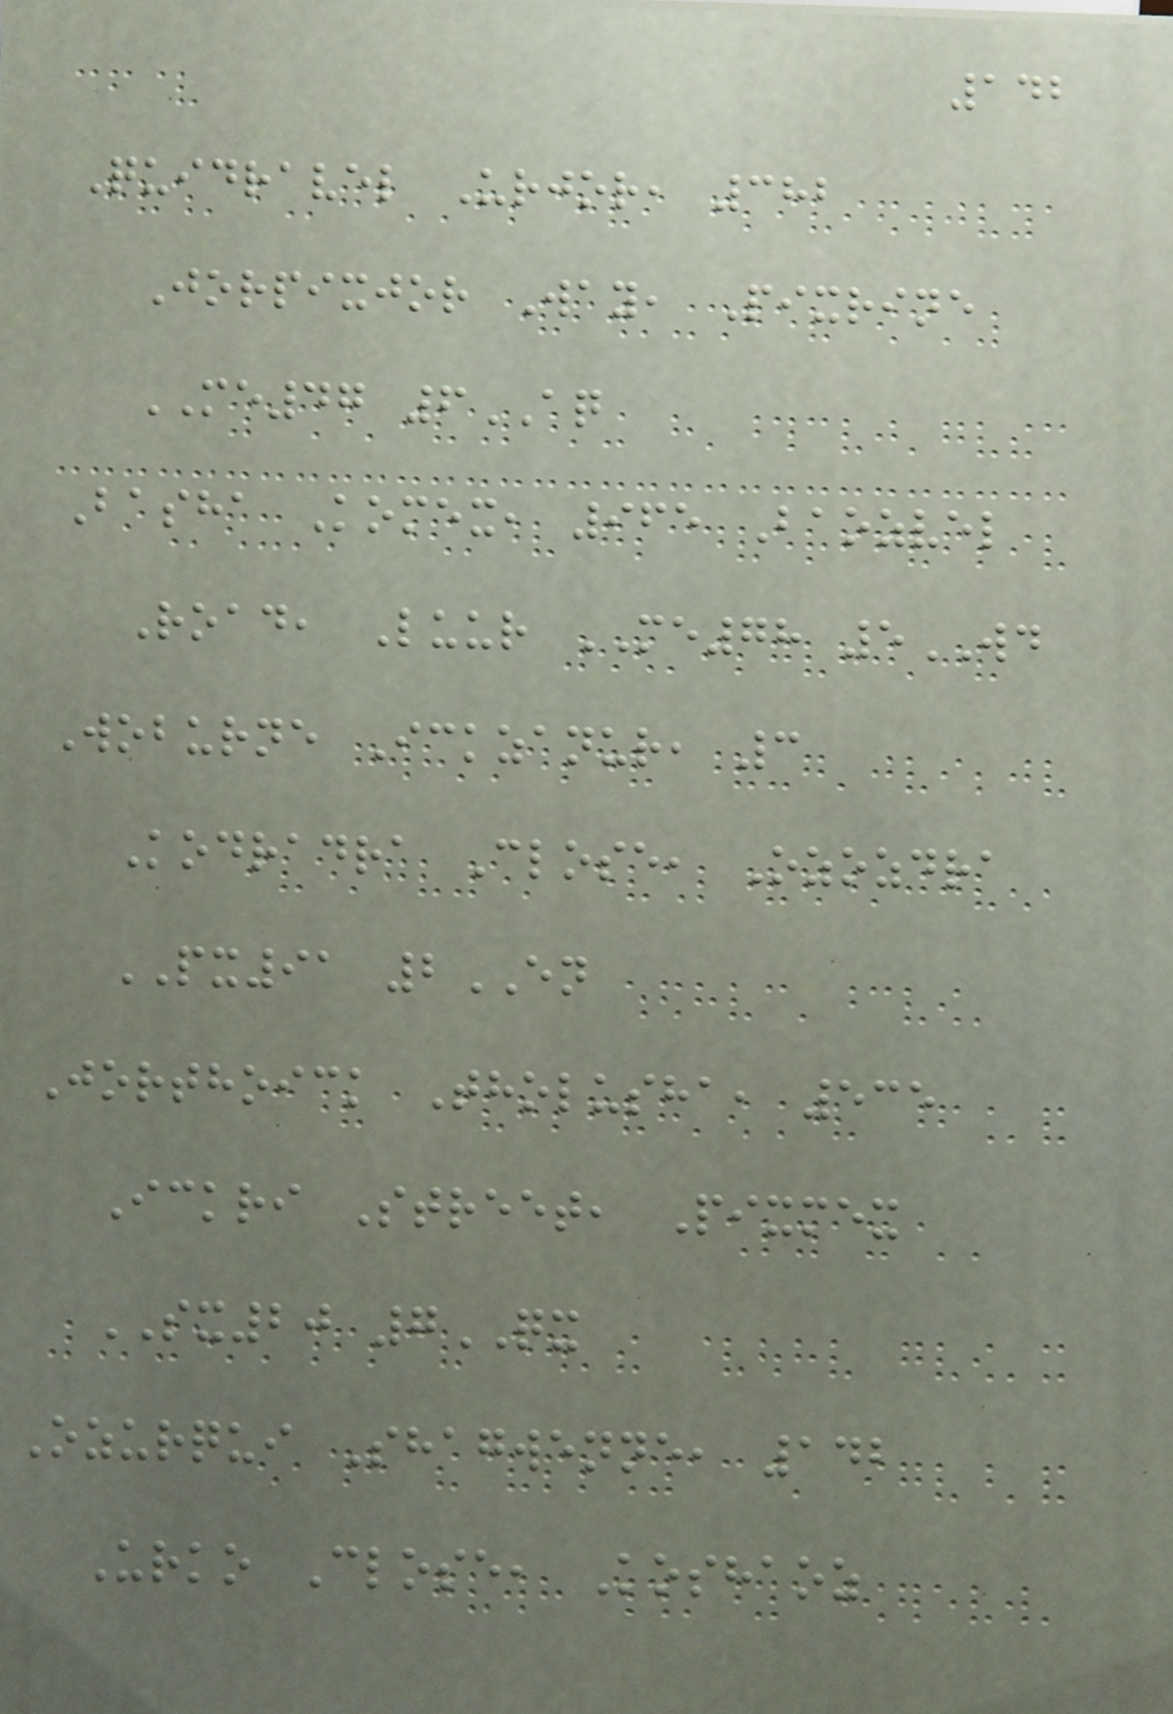142
Quidravel Urjor, 382
Jorpixjor Way, Pixrine
ME47 6AQ
Basha Komex, 965 Baozvel
Road, Luur ME78 5WD
Woburne Ickzanur, 3
Kodradra Close, Ozozdra
PX91 2EN
Jorthoick Tholusha, 535
Ickri Street, Pixmex
SX20 7QX
Ozurqui Shagwenne, 142
Urko Close, Koshaoz
